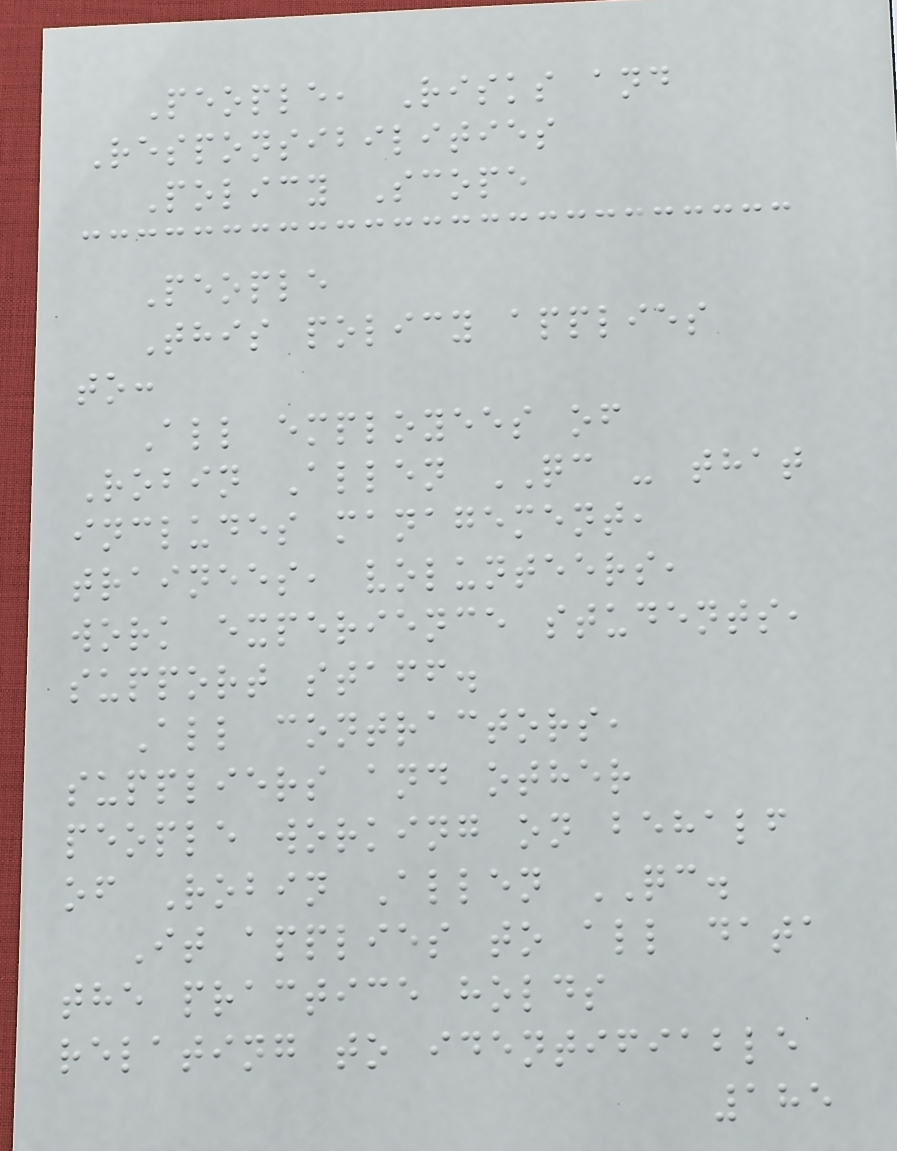People, Risks and
Responsibilities
Policy Scope
People
This policy applies
to:
All employees of
Robin Allen QC - that
includes management,
trainees, volunteers,
work experience students,
support staff.
All contractors,
suppliers and other
people working on behalf
of Robin Allen QC.
It applies to all data
the practice holds
relating to identifiable
185
